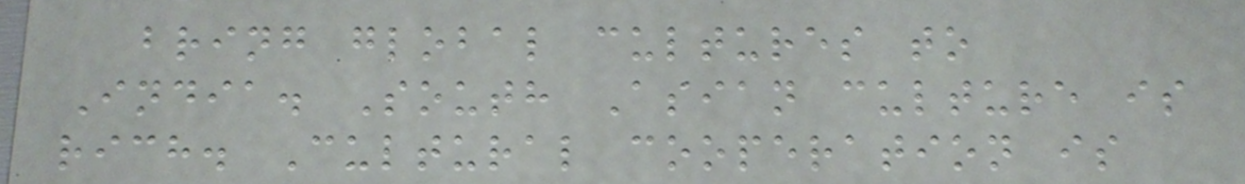bring global cultures to
India. South Asian culture is
rich. Cultural cooperation is
